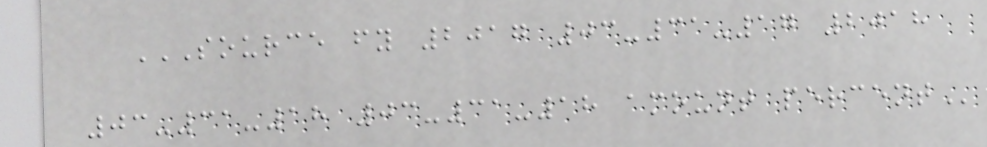SOURCE FY 2017 03-31-17 2018
03-31-18 03-31-18 AMOUNT PERCENT
